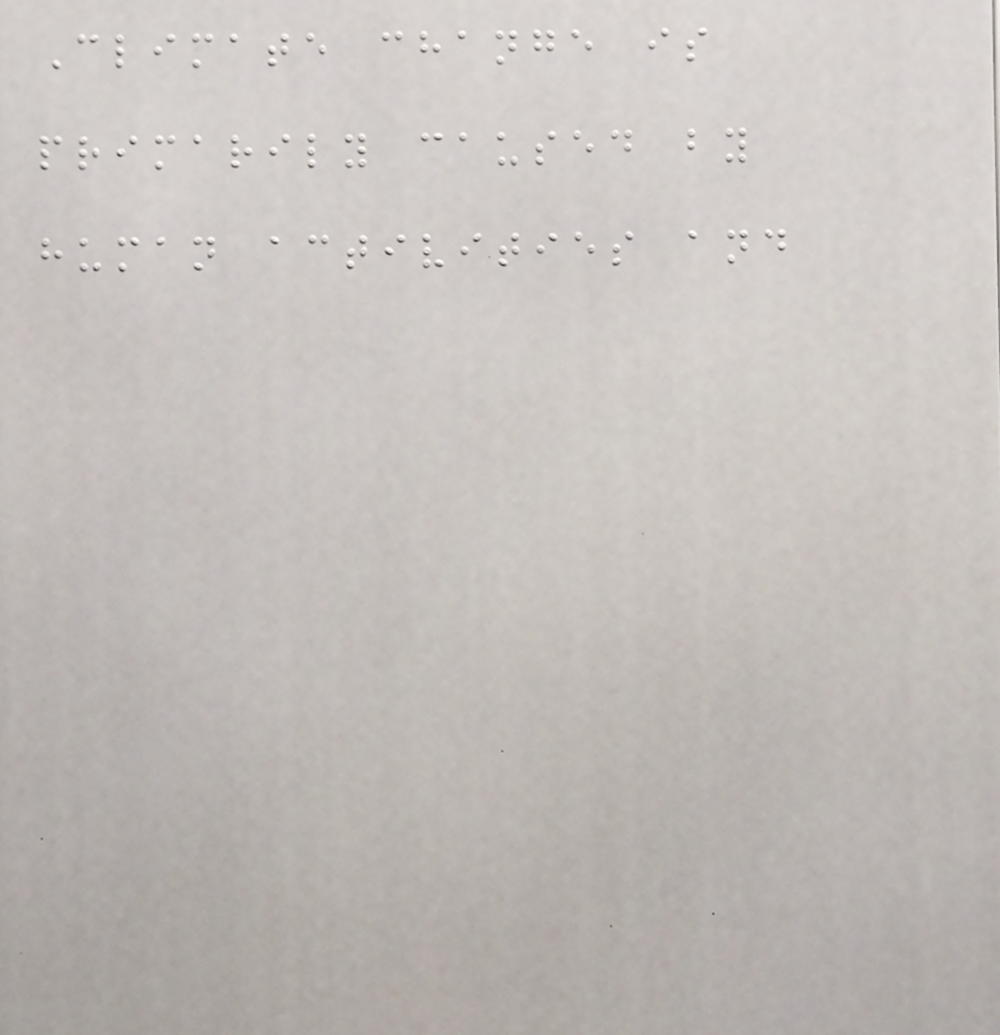Climate change is
primarily caused by
human activities and
